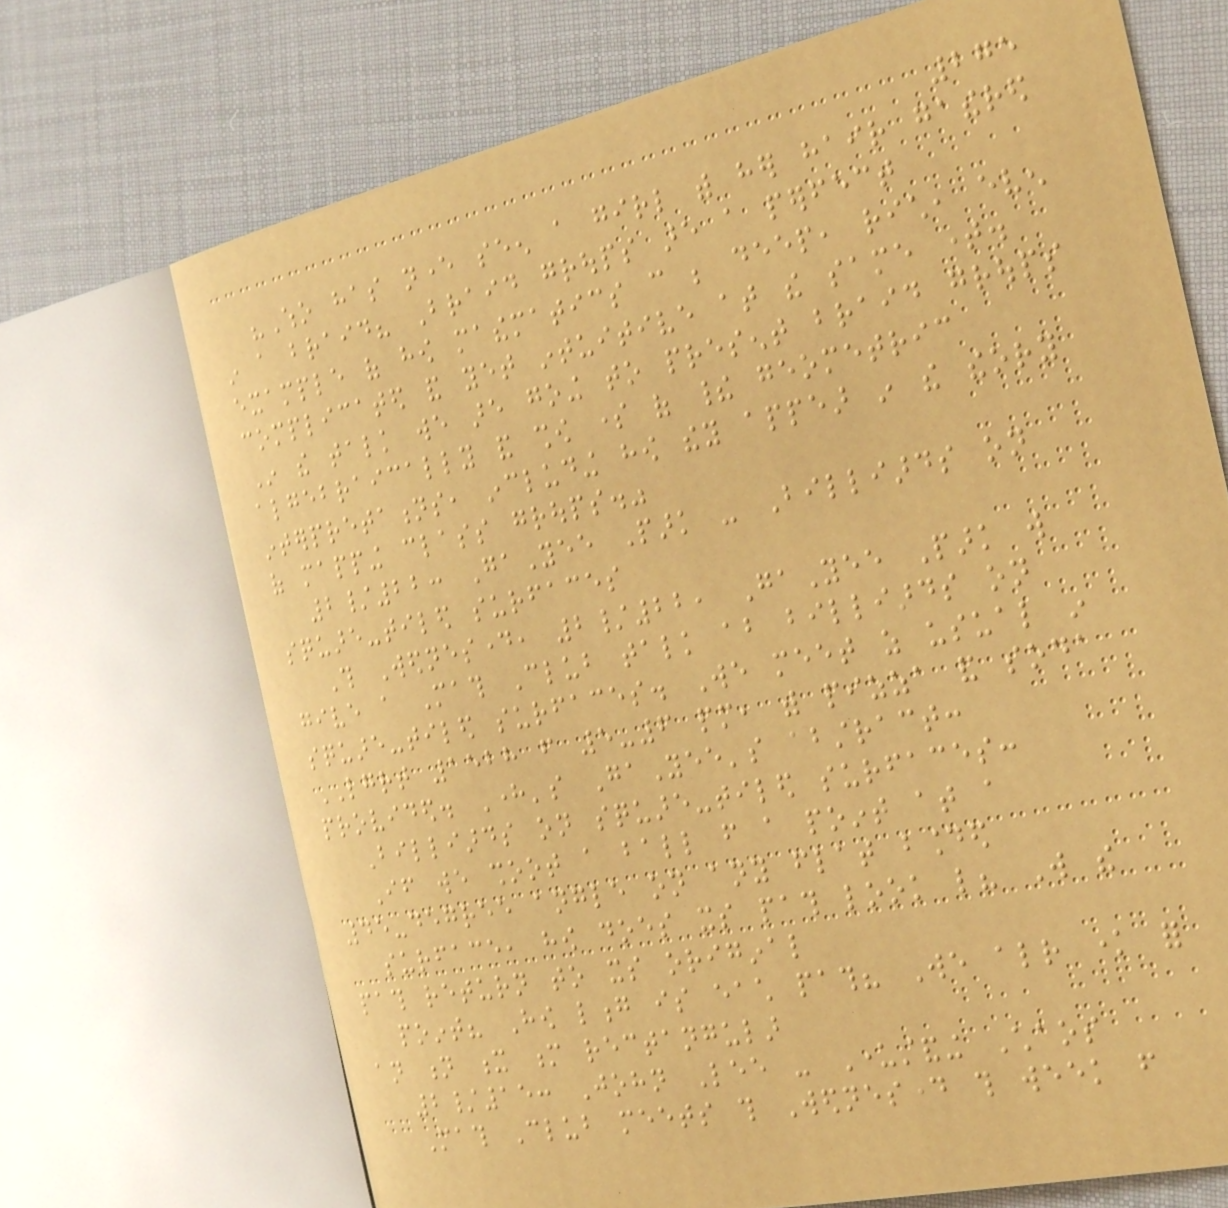275
"Who has never seen a girl with her hair gathered
in a braid? Braid groups are a perfect
example of how mathematics can be deep, rich, even
complicated and yet intuitive at the same time.
In the talk we are going to present braid groups
algebraically and show some of their geometric
interpretations, including how they appear in the theory
of mapping class groups."
2/22: GaYee Park - Billiards on
square-tiled surfaces
This Wednesday, 2/22, GaYee Park will
give a Math Club talk about billiards on
square-tiled surfaces. We meet as usual in
LGRT 1528 from 5-6 pm, with pizza and soda
provided. Here's GaYee's abstract:
Billiards on square-tiled surfaces:
If we shoot a ball from a point at a
45-degree angle on any flat bounded
surface, how does its path look like? Will the
path return to its original
point? How long is each path? We already know for
an n x m rectangular
2/15: John Lee - Understanding Chaos
Math Club meets this Wednesday this week from
